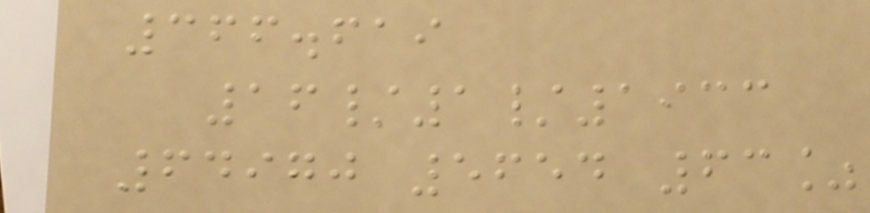366.619
16/1/1933
64970 5654 63%
